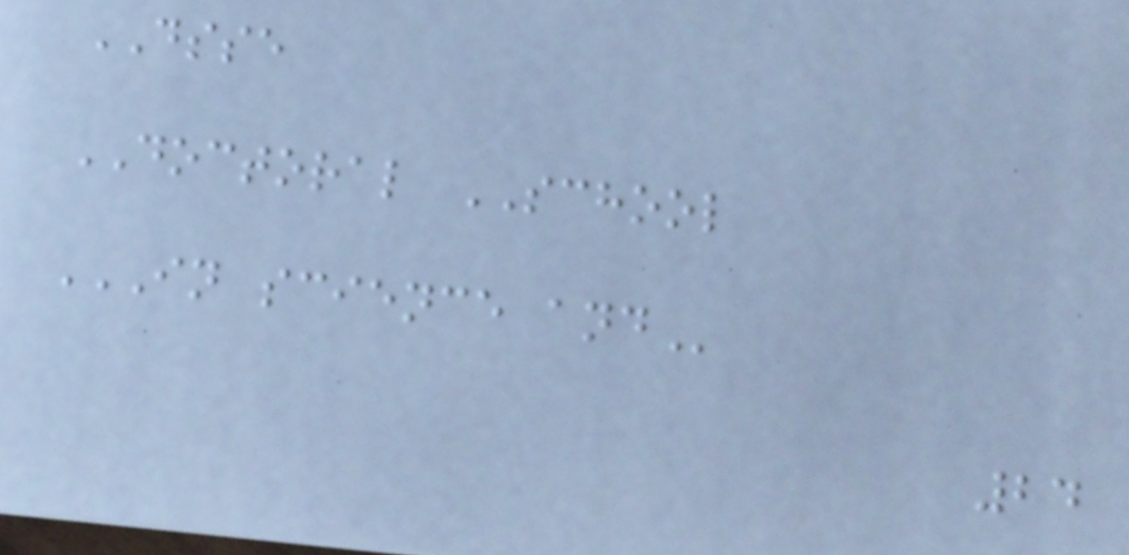DSSE
DOCTORAL SCHOOL
IN SCIENCE AND
24
